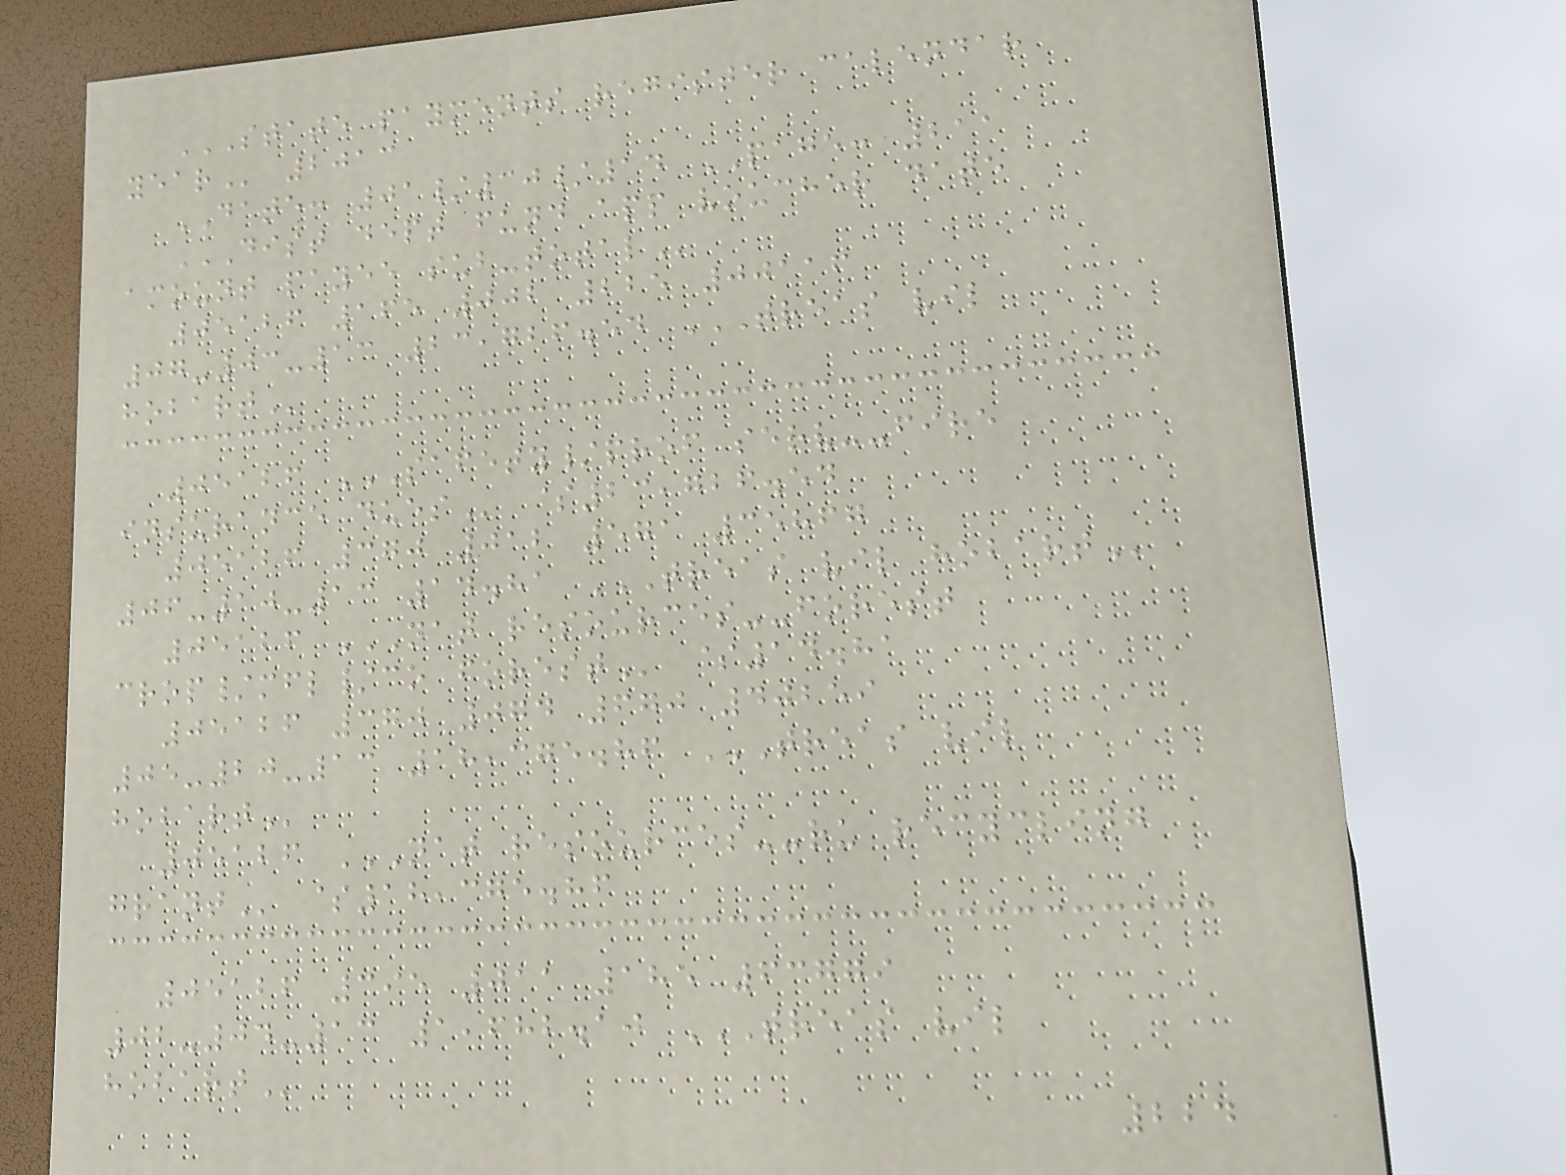STATE PAYMENTS REGISTER CALENDAR
YEAR 2013
DATE: 01/30/14 PAGE: 211
DIST DEPT FUND APP VOUCHER DATE
AMOUNT PAYEE SUB-TOTAL
05126 165 002 225 00116
07-03-13 23,726.54 TREAS VIL
HOBART
05126 SAFETY/PROF SERV--FIRE
INSURANCE DUES $23,726.54
05126 370 012 571 35867
06-10-13 14.81 TREAS VIL HOBART
05126 NAT RESOURCES--FOREST
CROP/MFL/CO FOREST $14.81
05126 370 074 670 40259
05-20-13 18,375.86 TREAS VIL
HOBART
05126 NAT RESOURCES--RU RECYCLING
GRANT $18,375.86
05126 395 011 185 63779
02-04-13 1,682.10 TREAS VIL
HOBART
224
